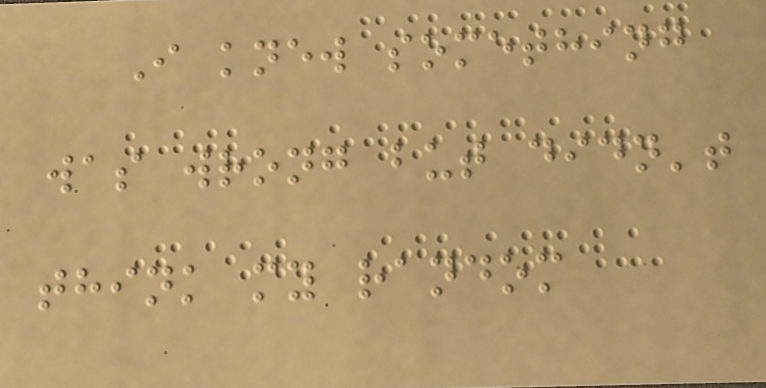I knew something
was wrong but didn't
think my random
